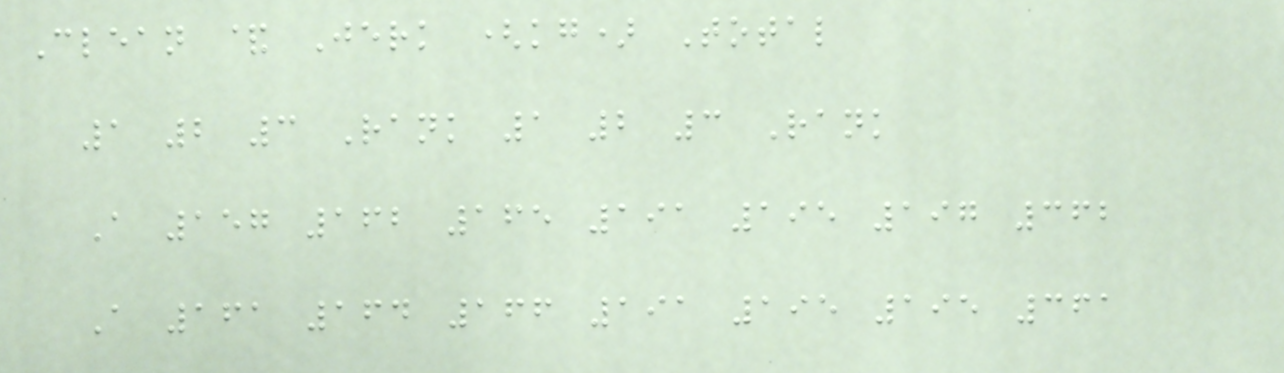Clean & Jerk (kg) Total
1 2 3 Rank 1 2 3 Rank
A 157 162 165 191 195 197 362
A 161 164 166 191 195 195 361
